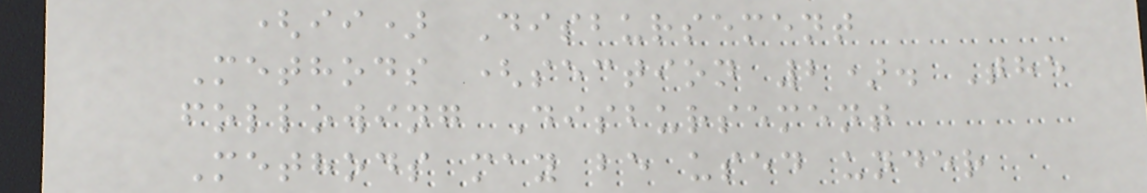(ii) Disbursement
Methods (section 2). The
following Disbursement
Methods may be used under
